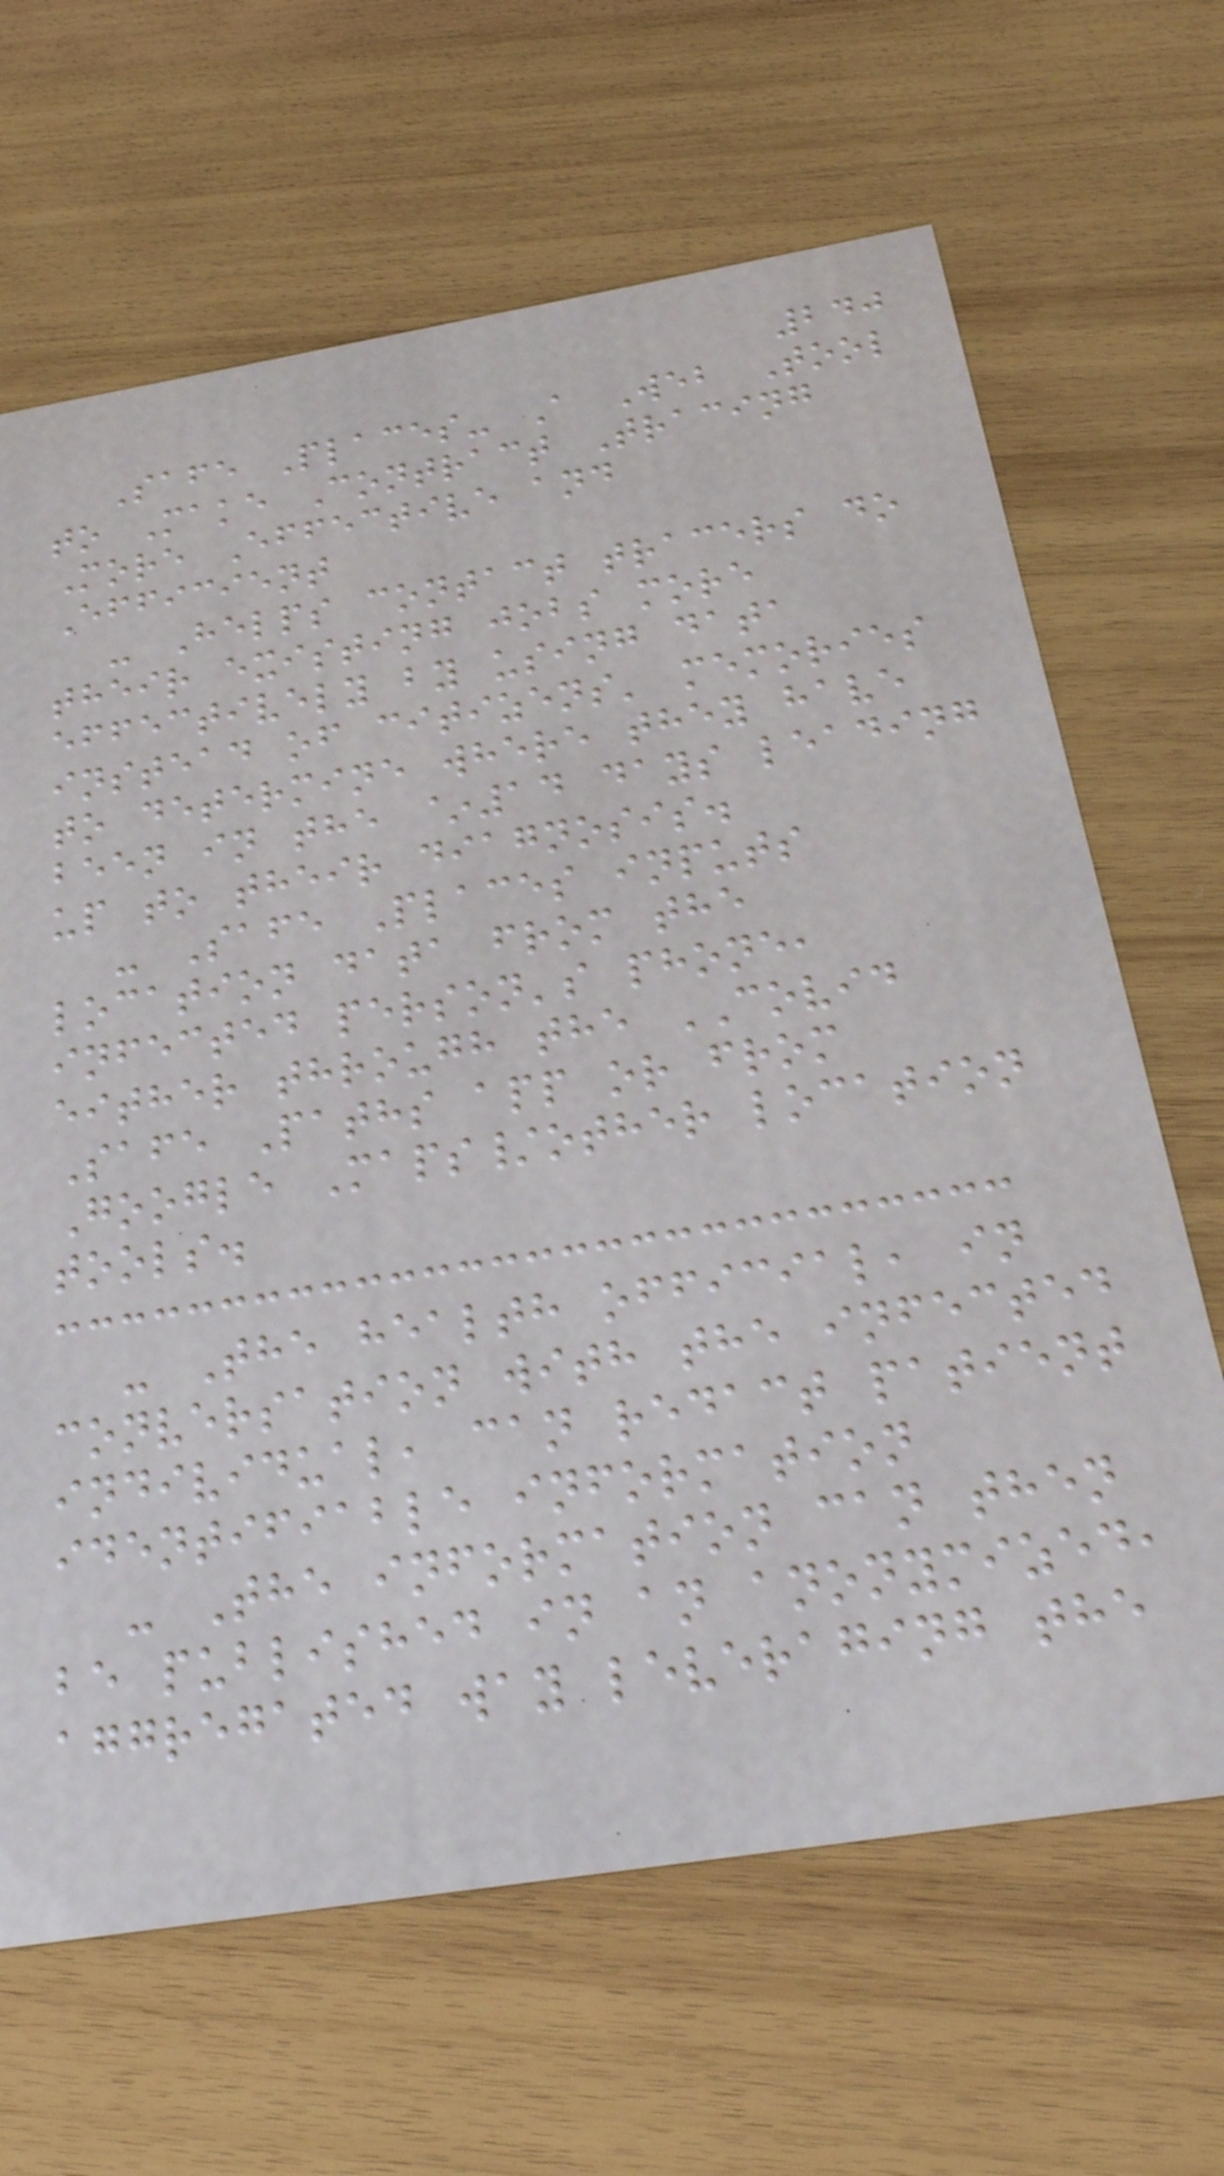240
Safe Places- A Web Tool
to Make Contract Tracing
More Effective and
Efficient
- Helps contact tracers do
their existing jobs more
effectively by using data
instead of citizens' memories
to determine where they have
been in the ~14 days leading
up to their diagnosis.
- Safe Places inputs
location data from the
infected person's phone,
either through the COVID
Safe Paths app or from
Google Maps/other location
tools.
- The health official, in
conversation with the infected
individual, can redact patient
identifiable information
- The information can then
be published in an anonymized,
aggregated way leveraging the
